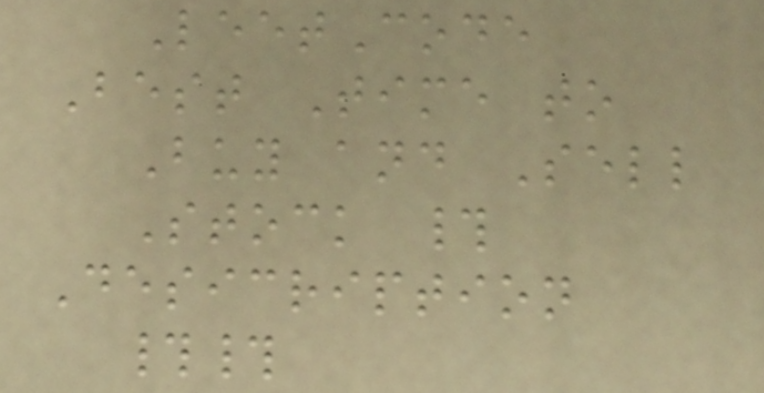LeetCode
Best Time to
Buy and Sell
Stock #
Desicription
##
